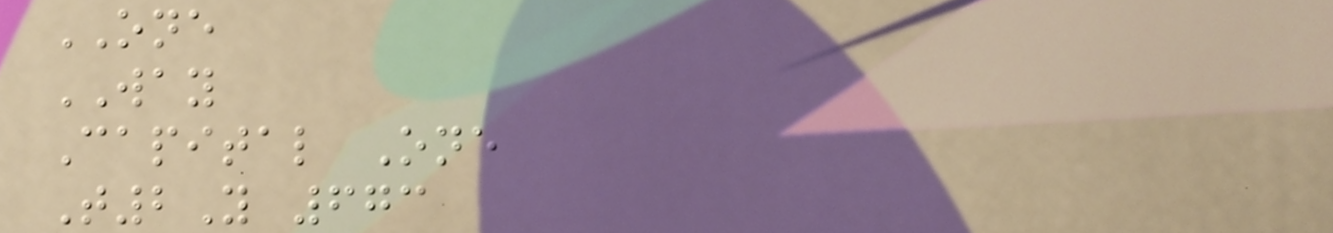ONE
WAY
Capital One
T2Y 673
